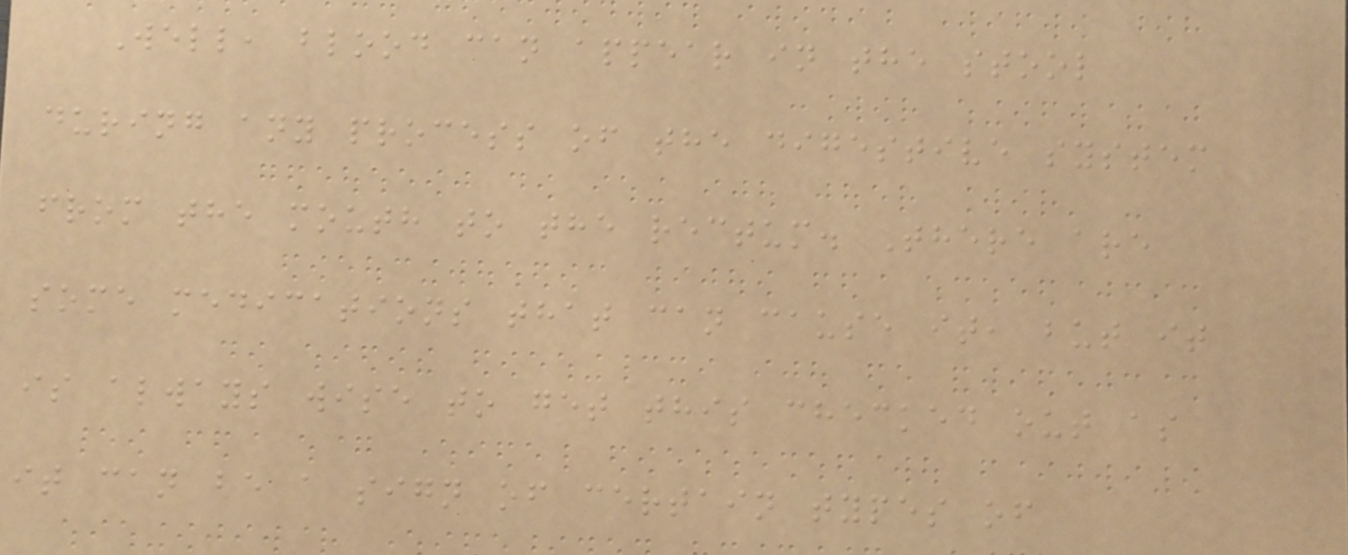Well, blood can appear in the stool
during any process of the digestive system
from the mouth to the rectum. There are
some medications that can cause it, but it
is always wise to get this checked out as
it can be a sign of certain types of
